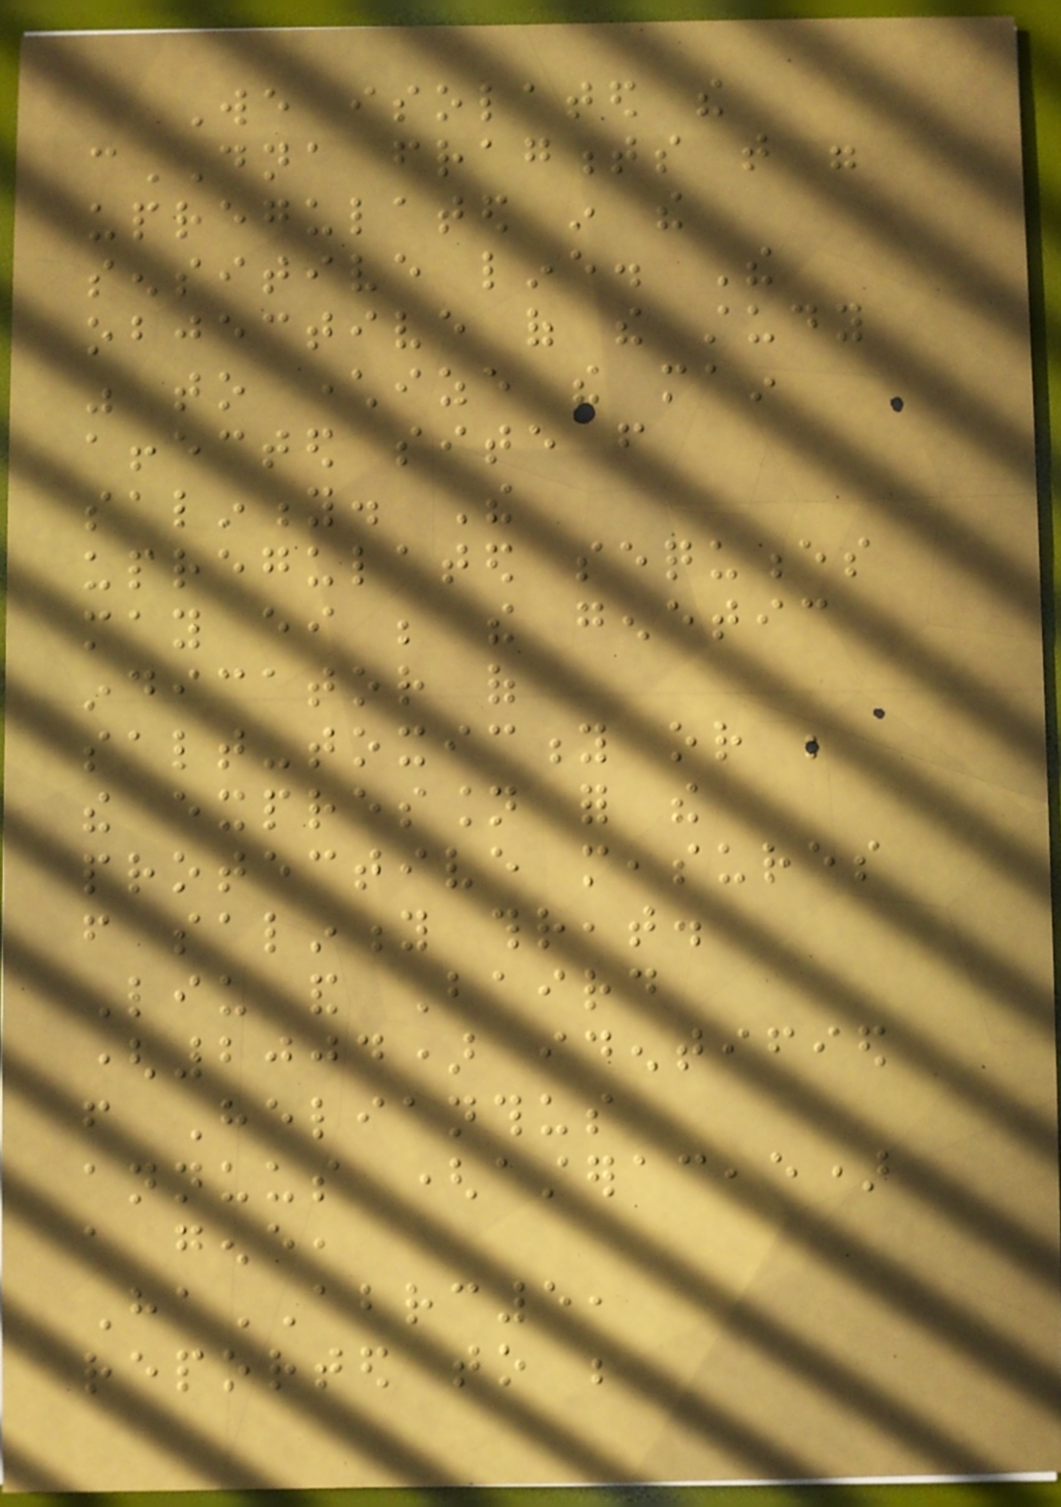We isolated the
cDNA fragments that were
upregulated in the
sensitive line. The
objective of the study
was to characterize the main
affected site from
salinity. The
upregulated sequences
may either be the genetic
indicator of
salt-toxicity or be
the expression for the
protective measures
from salinity threat.
Liu and Baird
(2004) identified
from Helianthus
annuus (asteraceae)
a gene,
HaABRC5,
reported to be
